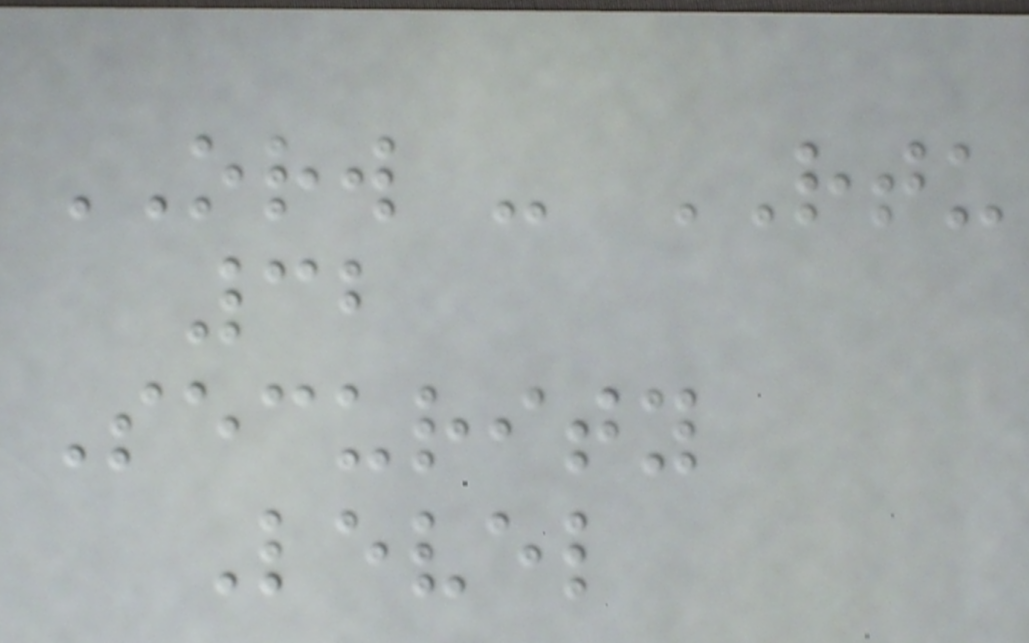ORW - RTU
32
Security
Level
